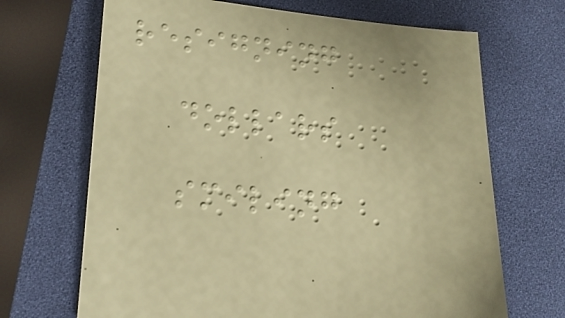resigning
dollars
smiling
